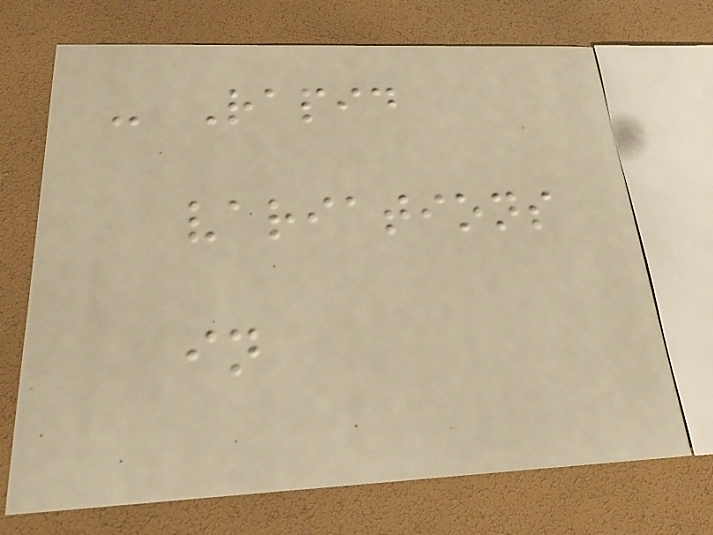- Rapid
variations
in
